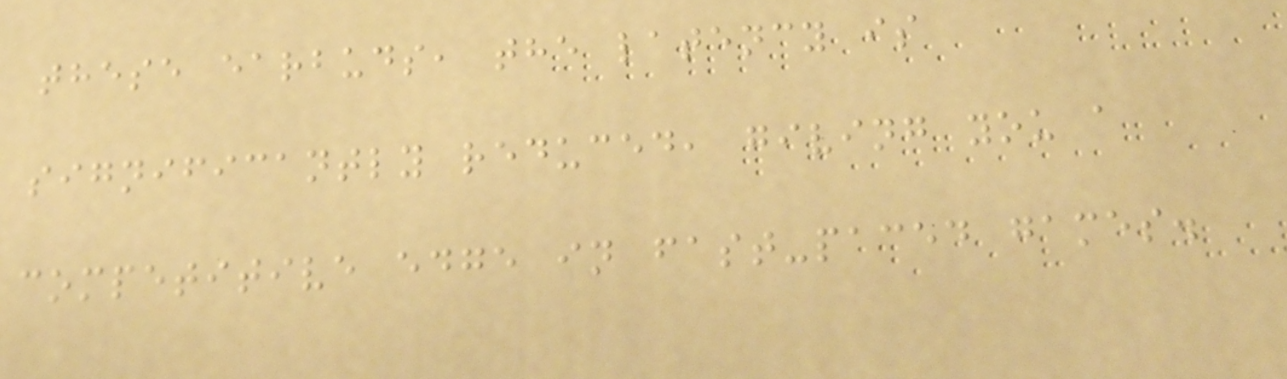these earbuds, the latency is
significantly reduced, giving you a
competitive edge in fast-paced games.
